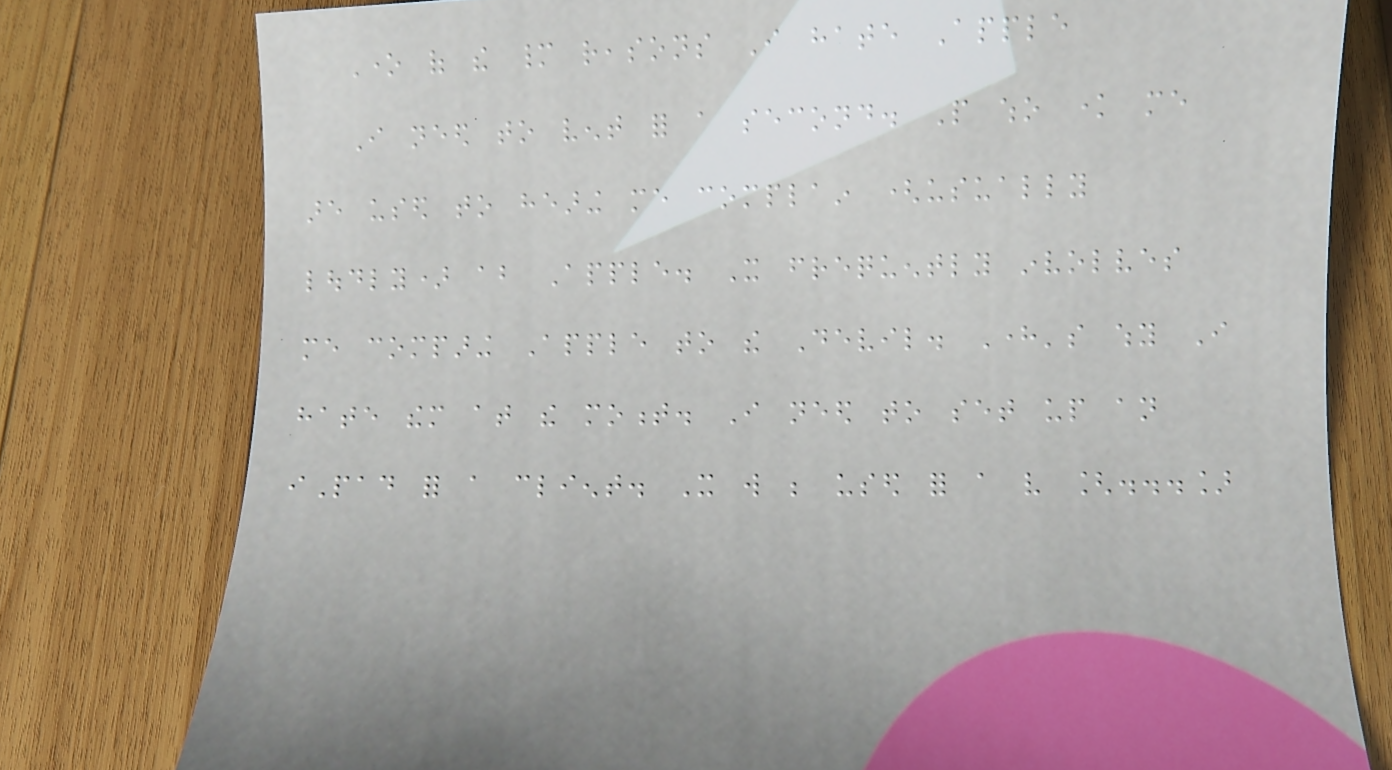One of the many reasons I hate Apple
I need to vent for a second. People who know me
are used to hearing me complain (usually
loudly) about Apple. It frequently involves
me comparing Apple to the Devil. Here's why I
hate them at the moment. I need to set up an
iPad for a client. It will be used for a very [...]
